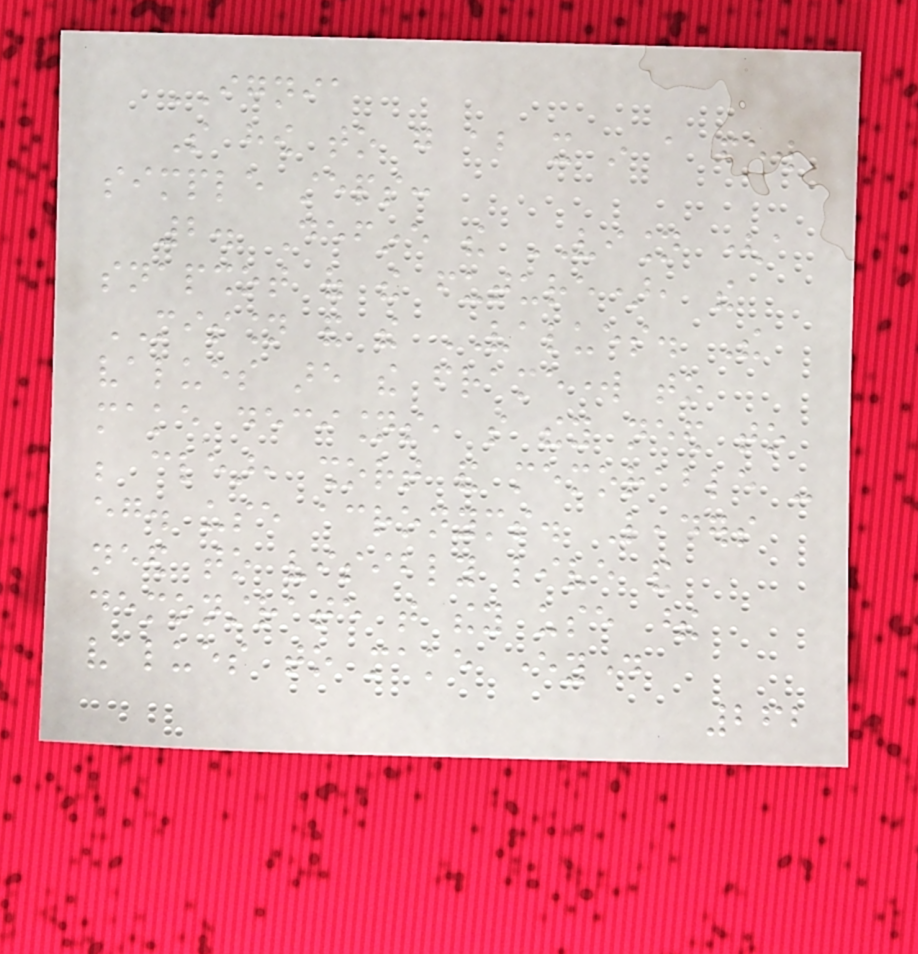IGNIA
So how to go about it in a few
simple steps:
2. Define the VISION (a
snapshot of the future), the
MISSION and the VALUES. The
values are the framework to
make decisions, so they need to
be clear, short and memorable -
eg. use acronyms. Leaders
need to visibly live and
demonstrate that they use these
values to make everyday
262
